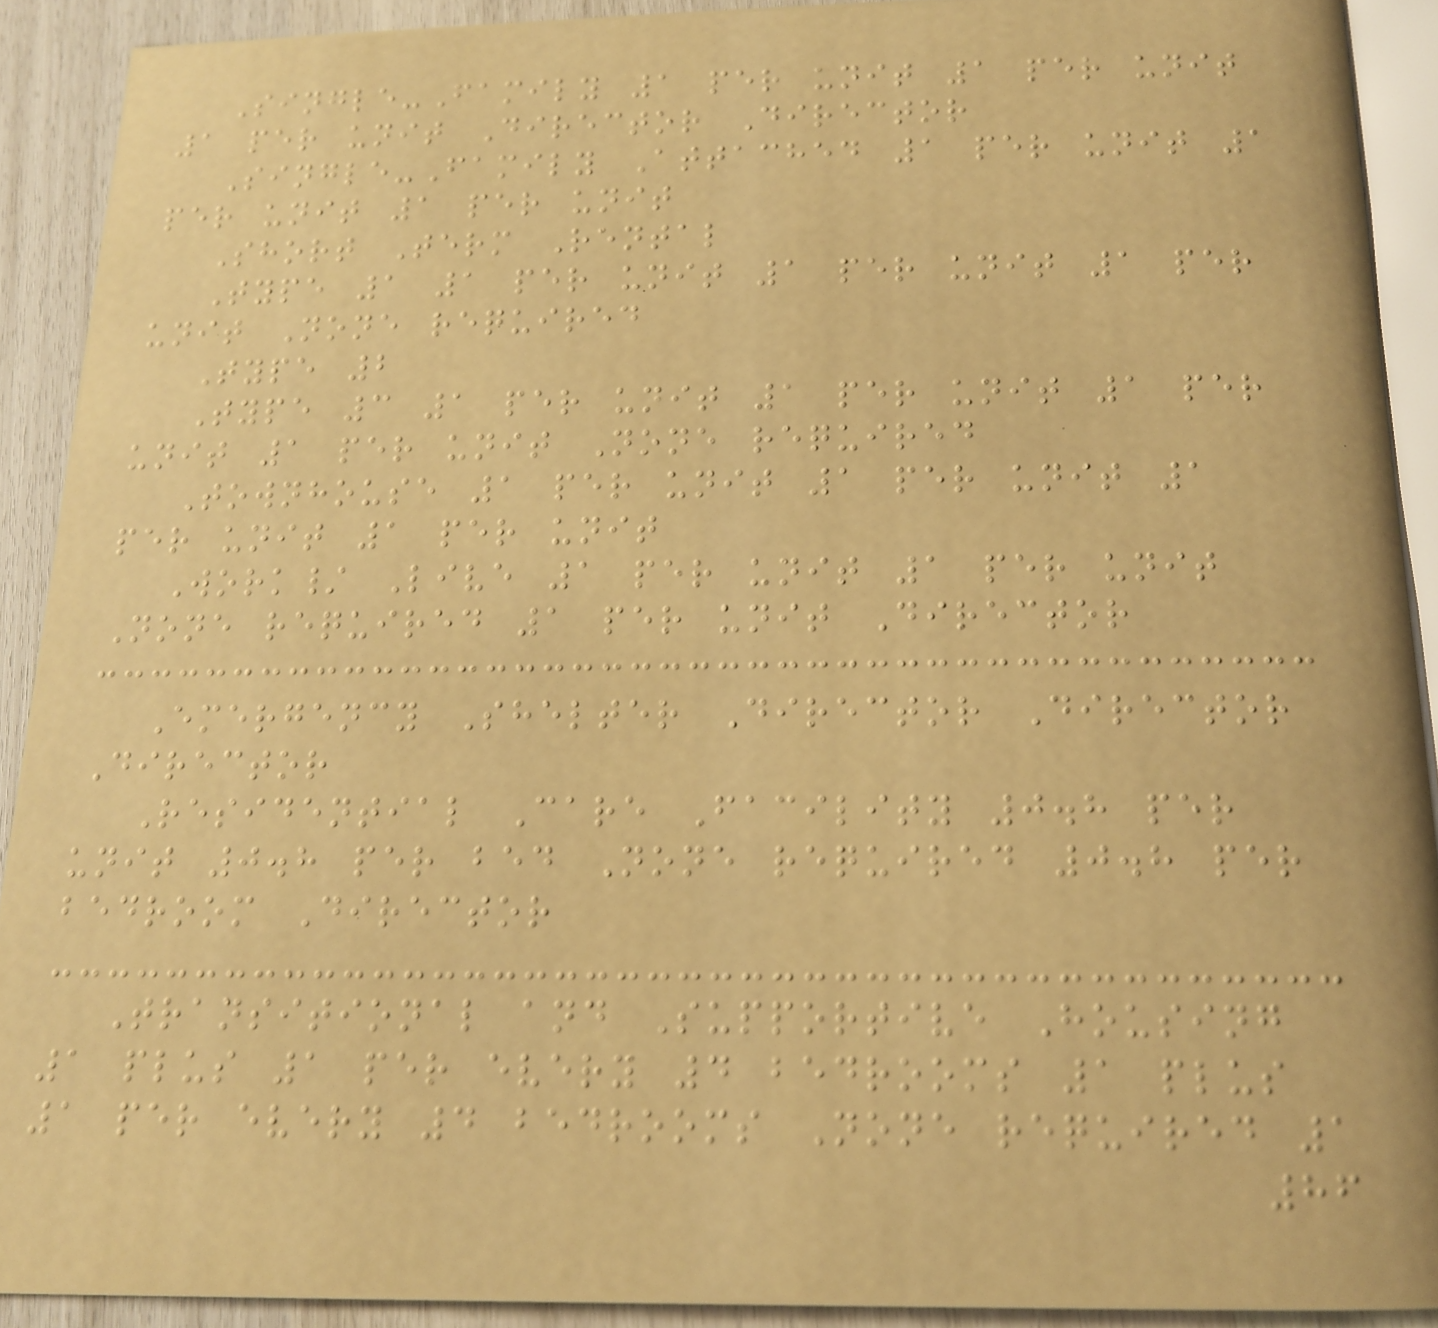Single-Family 1 per unit 1 per unit
1 per unit Director Director
Single-Family Attached 1 per unit 1
per unit 1 per unit
Short Term Rental
Type 1 1 per unit 1 per unit 1 per
unit None required
Type 2
Type 3 1 per unit 1 per unit 1 per
unit 1 per unit None required
Townhouse 1 per unit 1 per unit 1
per unit 1 per unit
Work/ Live 1 per unit 1 per unit
None required 1 per unit Director
Emergency Shelter Director Director
Director
Residential Care Facility 0.8 per
unit 0.8 per bed None required 0.8 per
bedroom Director
Transitional and Supportive Housing
1 plus 1 per every 4 bedrooms 1 plus
1 per every 4 bedrooms None required 1
86
